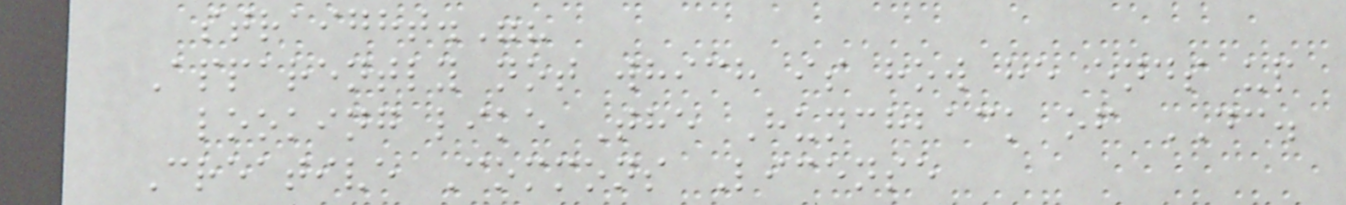straight."?
Apparently not which is how he ends up
looking like The Hunchback of DC.
Creative Commons License
